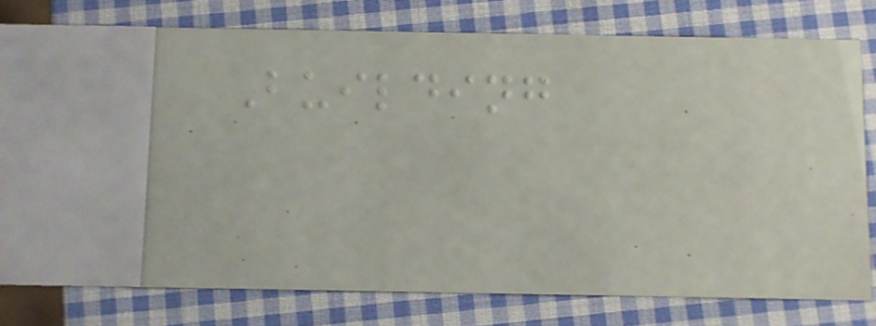Building
